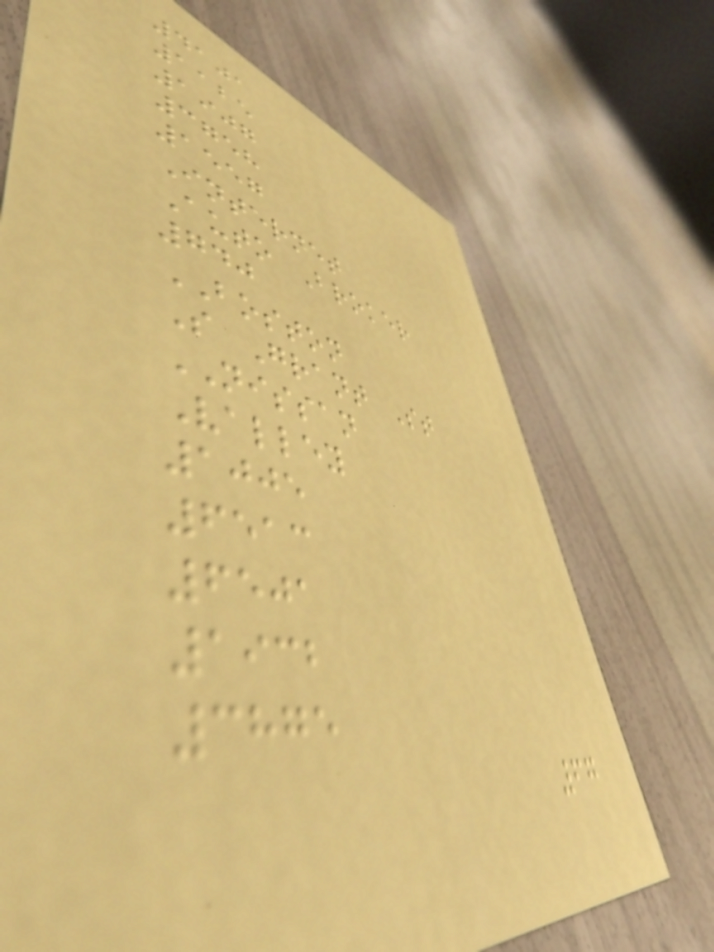4101
1125
1907
3758
1557
Internet
Auto Broker
740
BOSTON
S Grant St
NISSAN
Valley
1005
6513
6501
1932
3875
67
